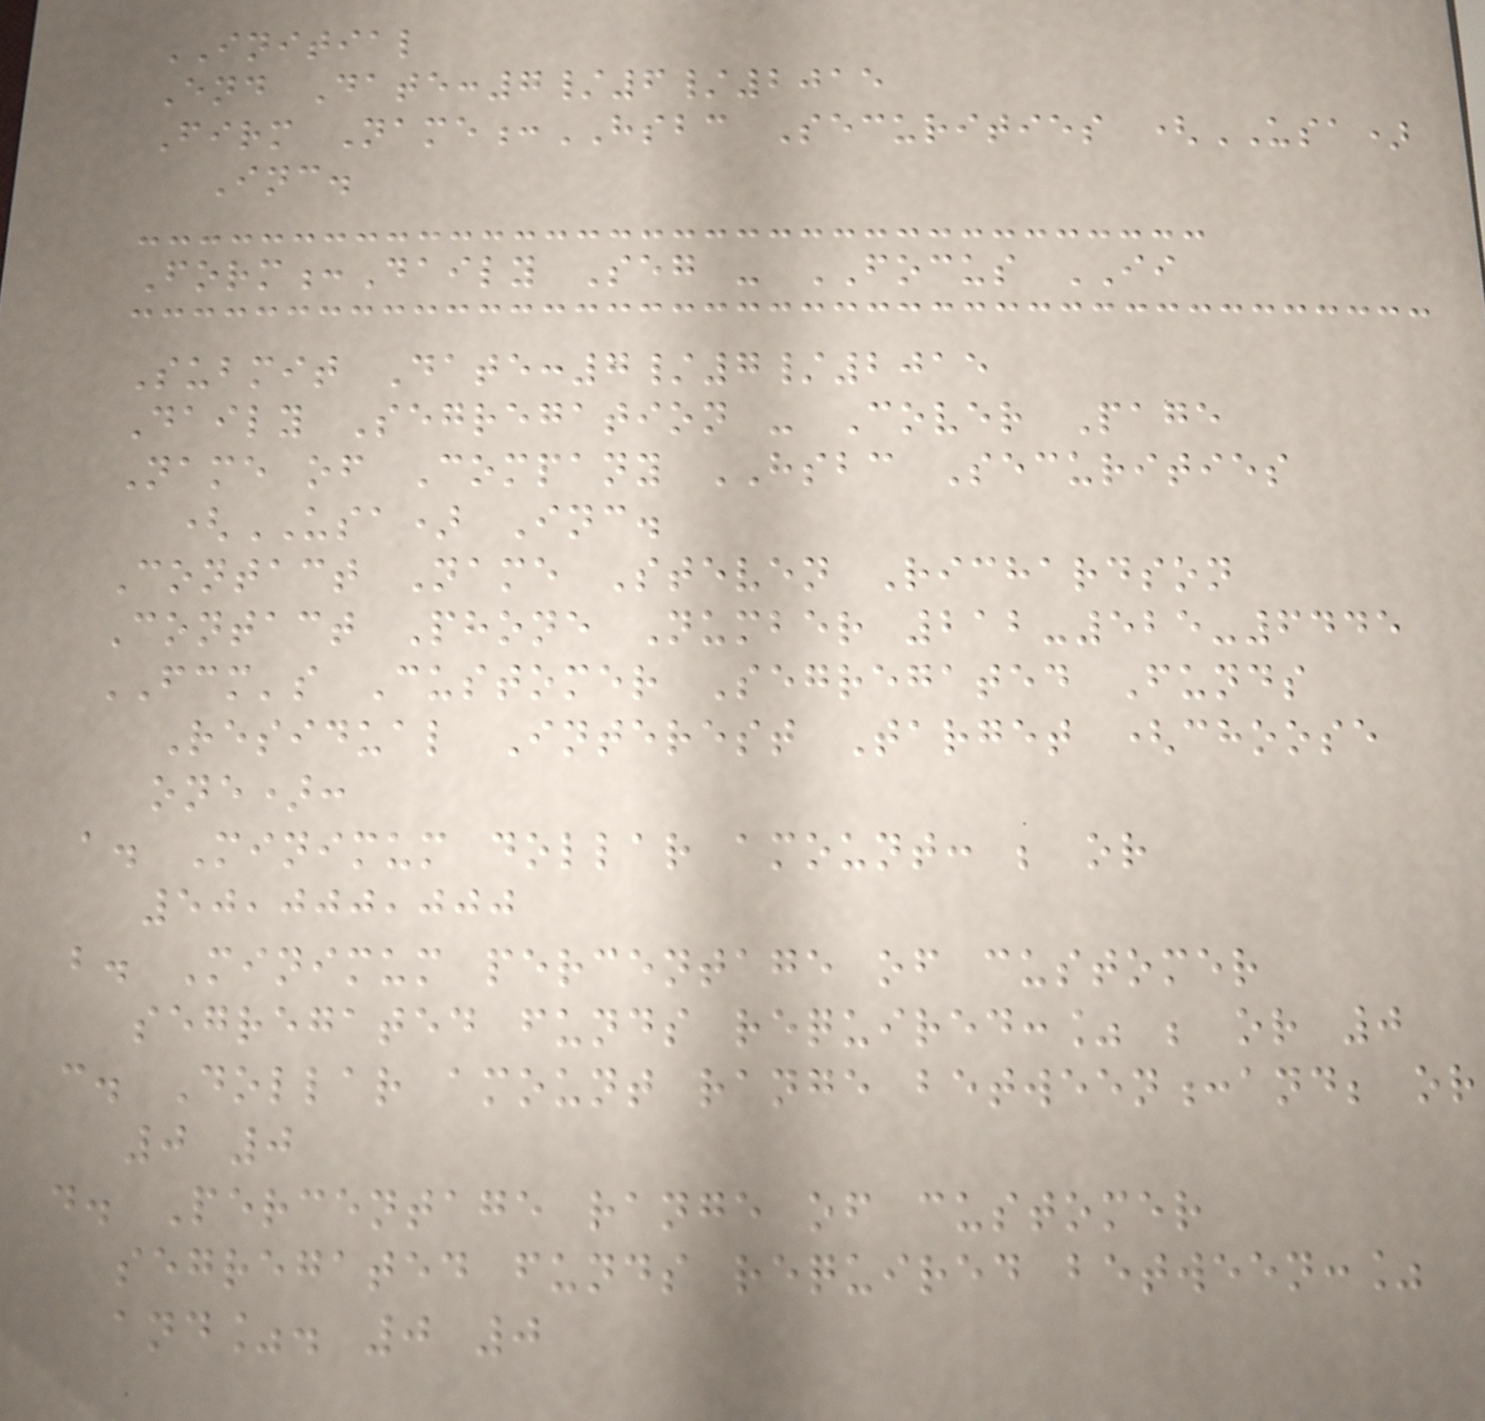INITIAL
End Date:7/6/2015
Firm Name:HSBC Securities (USA)
Inc.
Form:Daily Seg - FOCUS II
Submit Date:7/7/2015
Daily Segregation - Cover Page
Name of Company HSBC Securities
(USA) Inc.
Contact Name Steven Richardson
Contact Phone Number 212-525-6445
FCM's Customer Segregated Funds
Residual Interest Target (choose
one):
a. Minimum dollar amount: ; or
50,000,000
b. Minimum percentage of customer
segregated funds required:% ; or 0
c. Dollar amount range between:and; or
0 0
d. Percentage range of customer
segregated funds required between:%
and%. 0 0
